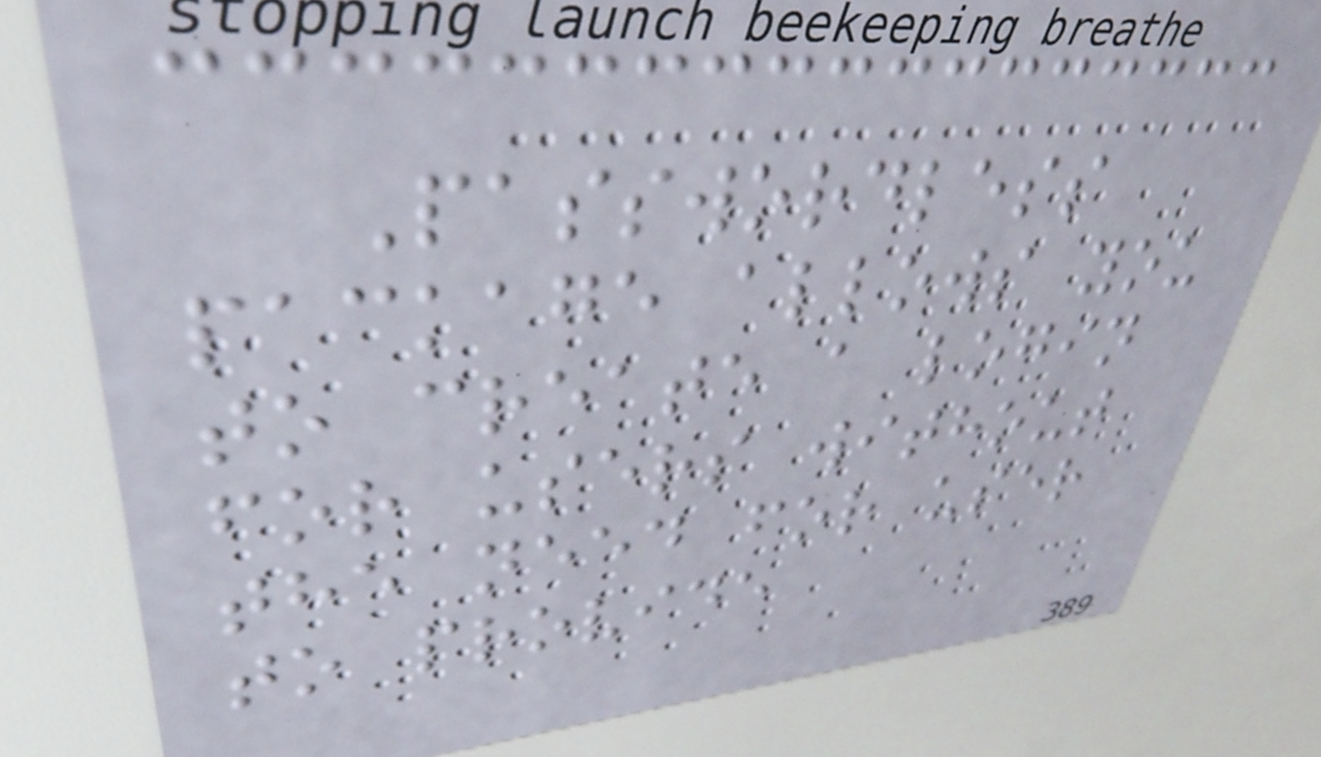Passwordless
package allows you
to create a login
for users without
the need for user
to provide
